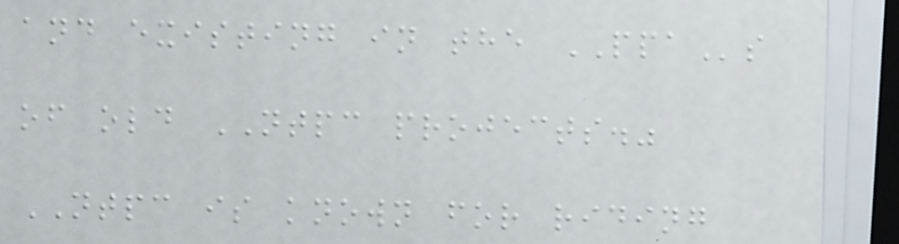and existing in the PPAs
of old NTPC projects."
NTPC is known for riding
